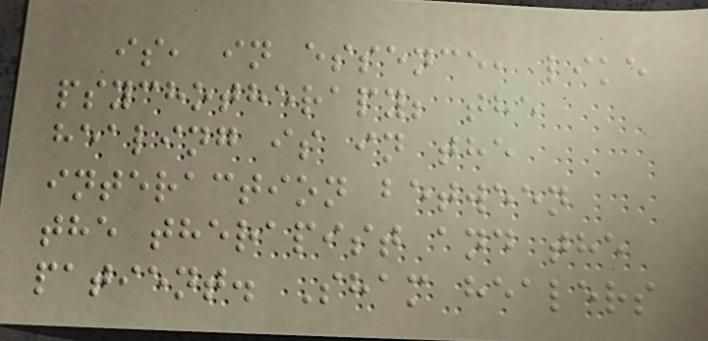is, in essence, like
psychotherapy; the
healing is in the
interaction between
the therapist and the
patient. Sham healers
